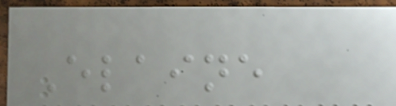Elaine
